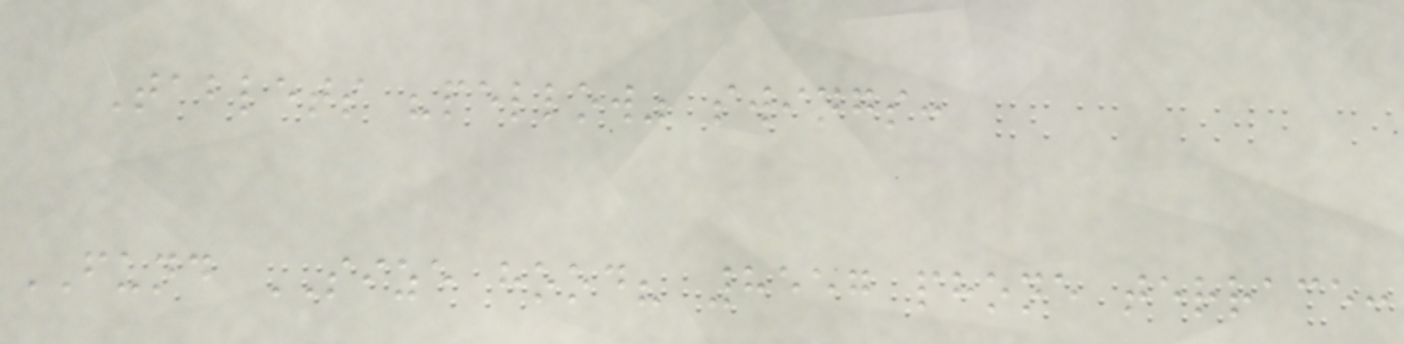Tablets "pellow" swings:
FUND SIZE hood? 8557 phone terrace:
